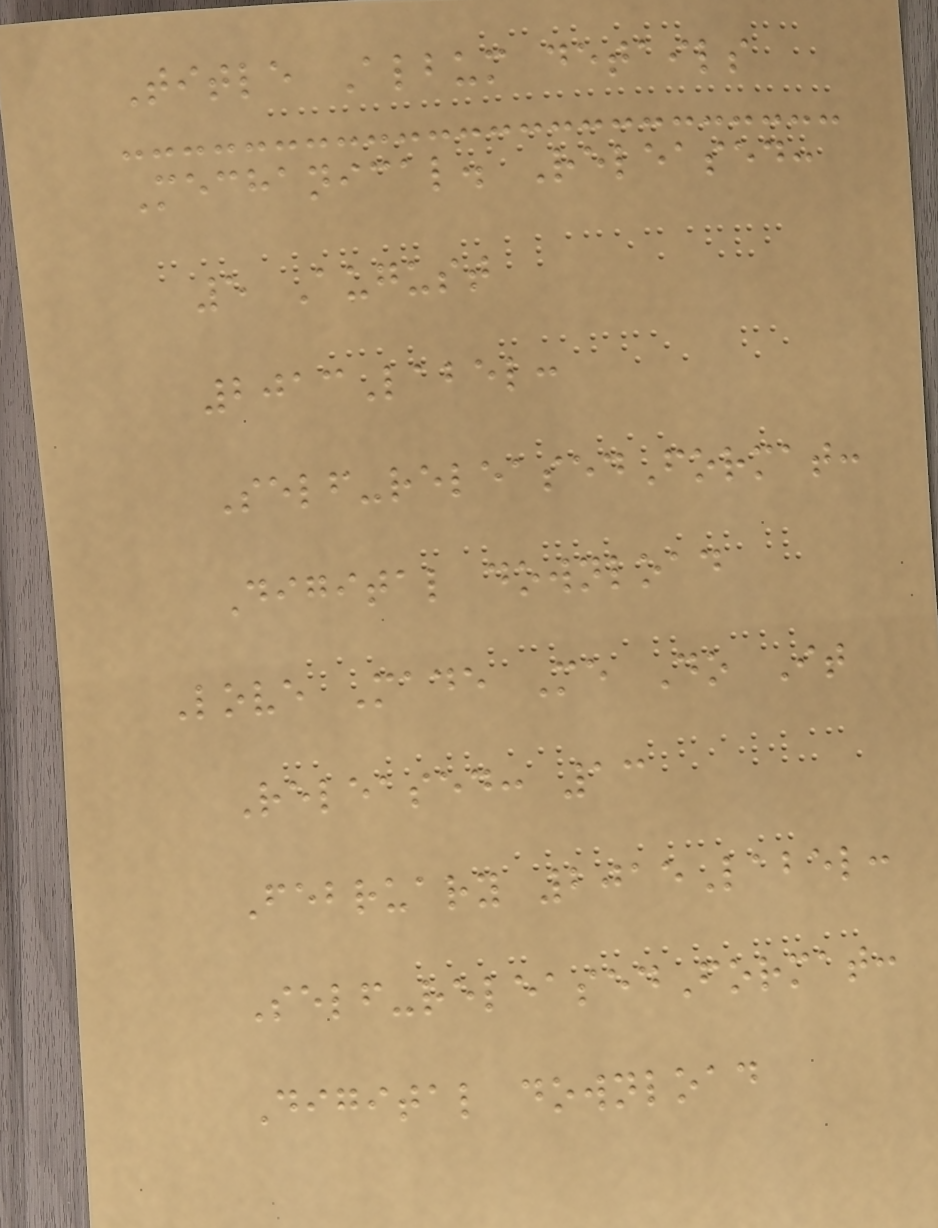Title Album details
Mechanical. Released:
5 August
2013Label:
Self-releasedFormat:
Digital download
Love Made Me Do It
Released: 13
February 2015Label:
Self-releasedFormat:
Digital download
